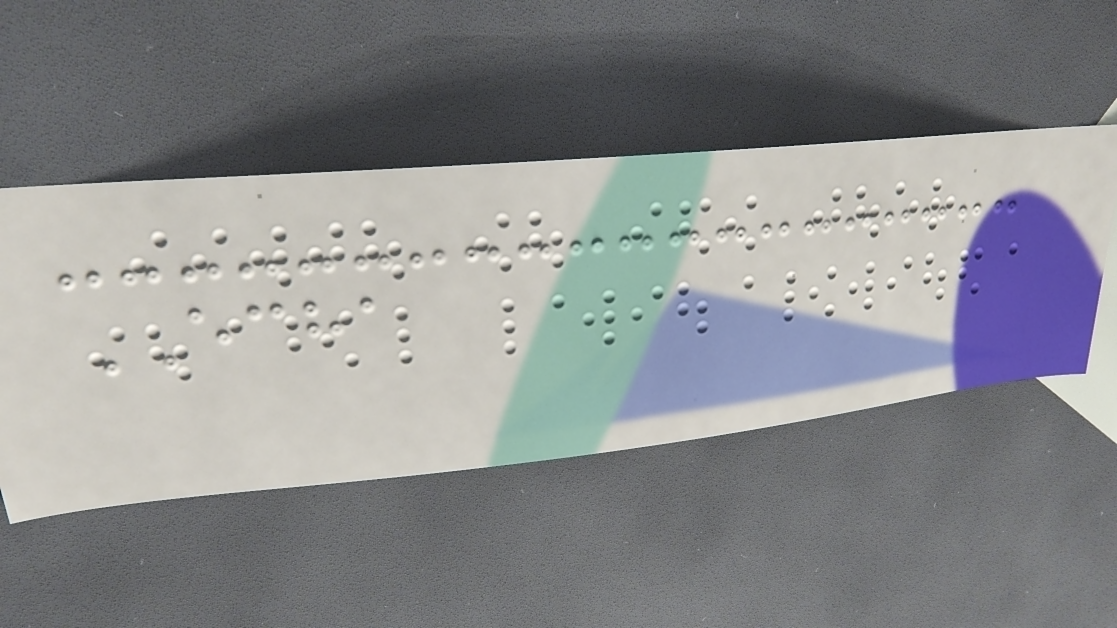ECHA
